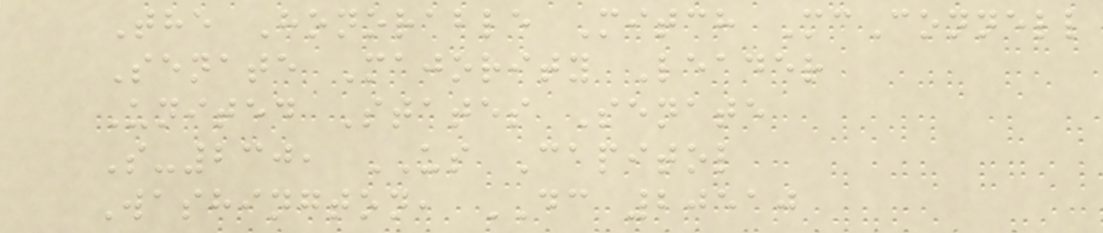The Honorable Mitch McConnell
Senate Majority Leader
United States Senate
S-230, US Capitol
Washington, DC 20510
